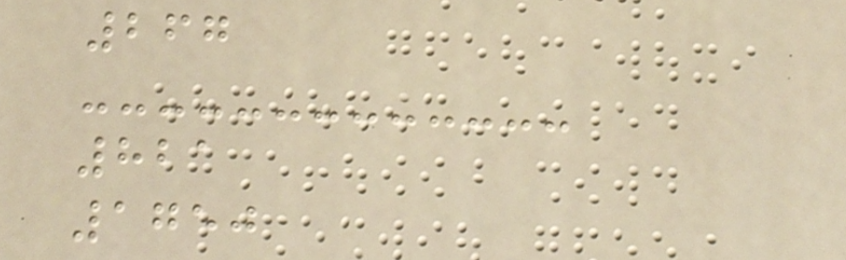267
821
1750
